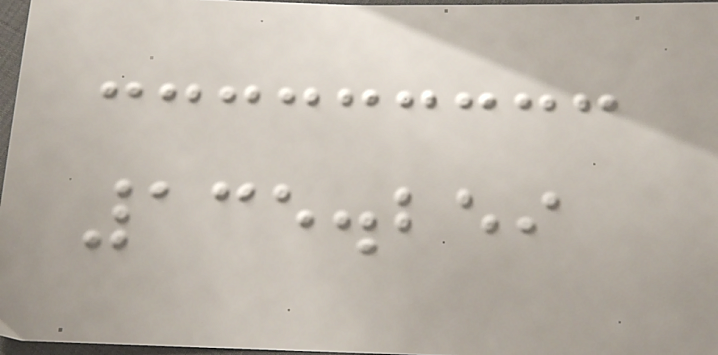135.259
